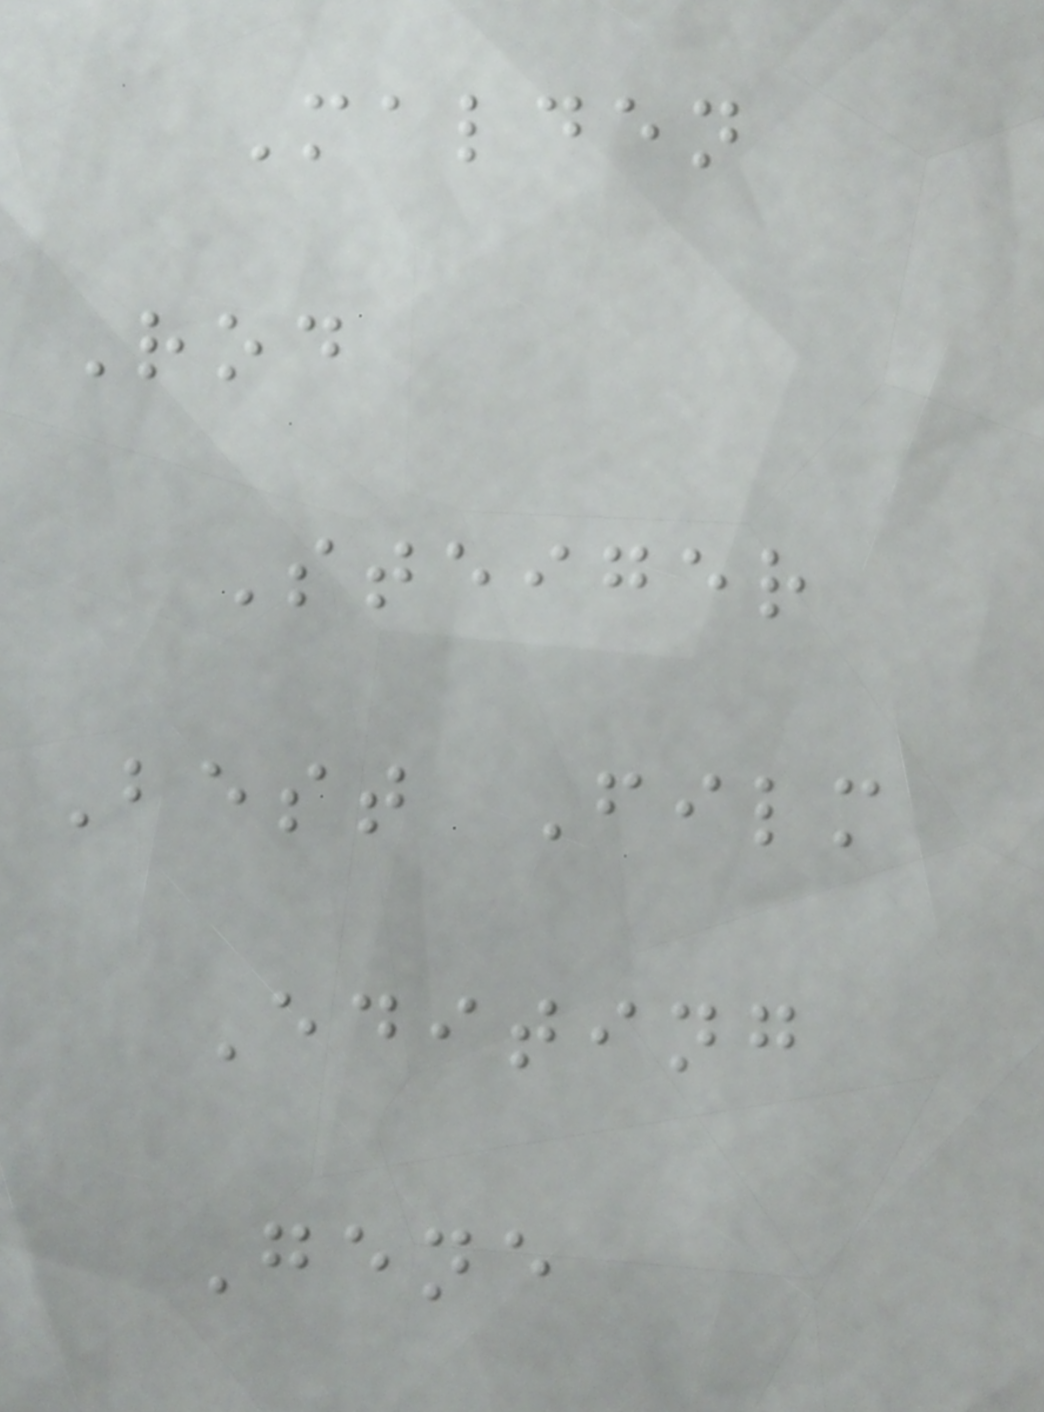Malden
Rod
Steiger
Best Film
Editing
Gene
